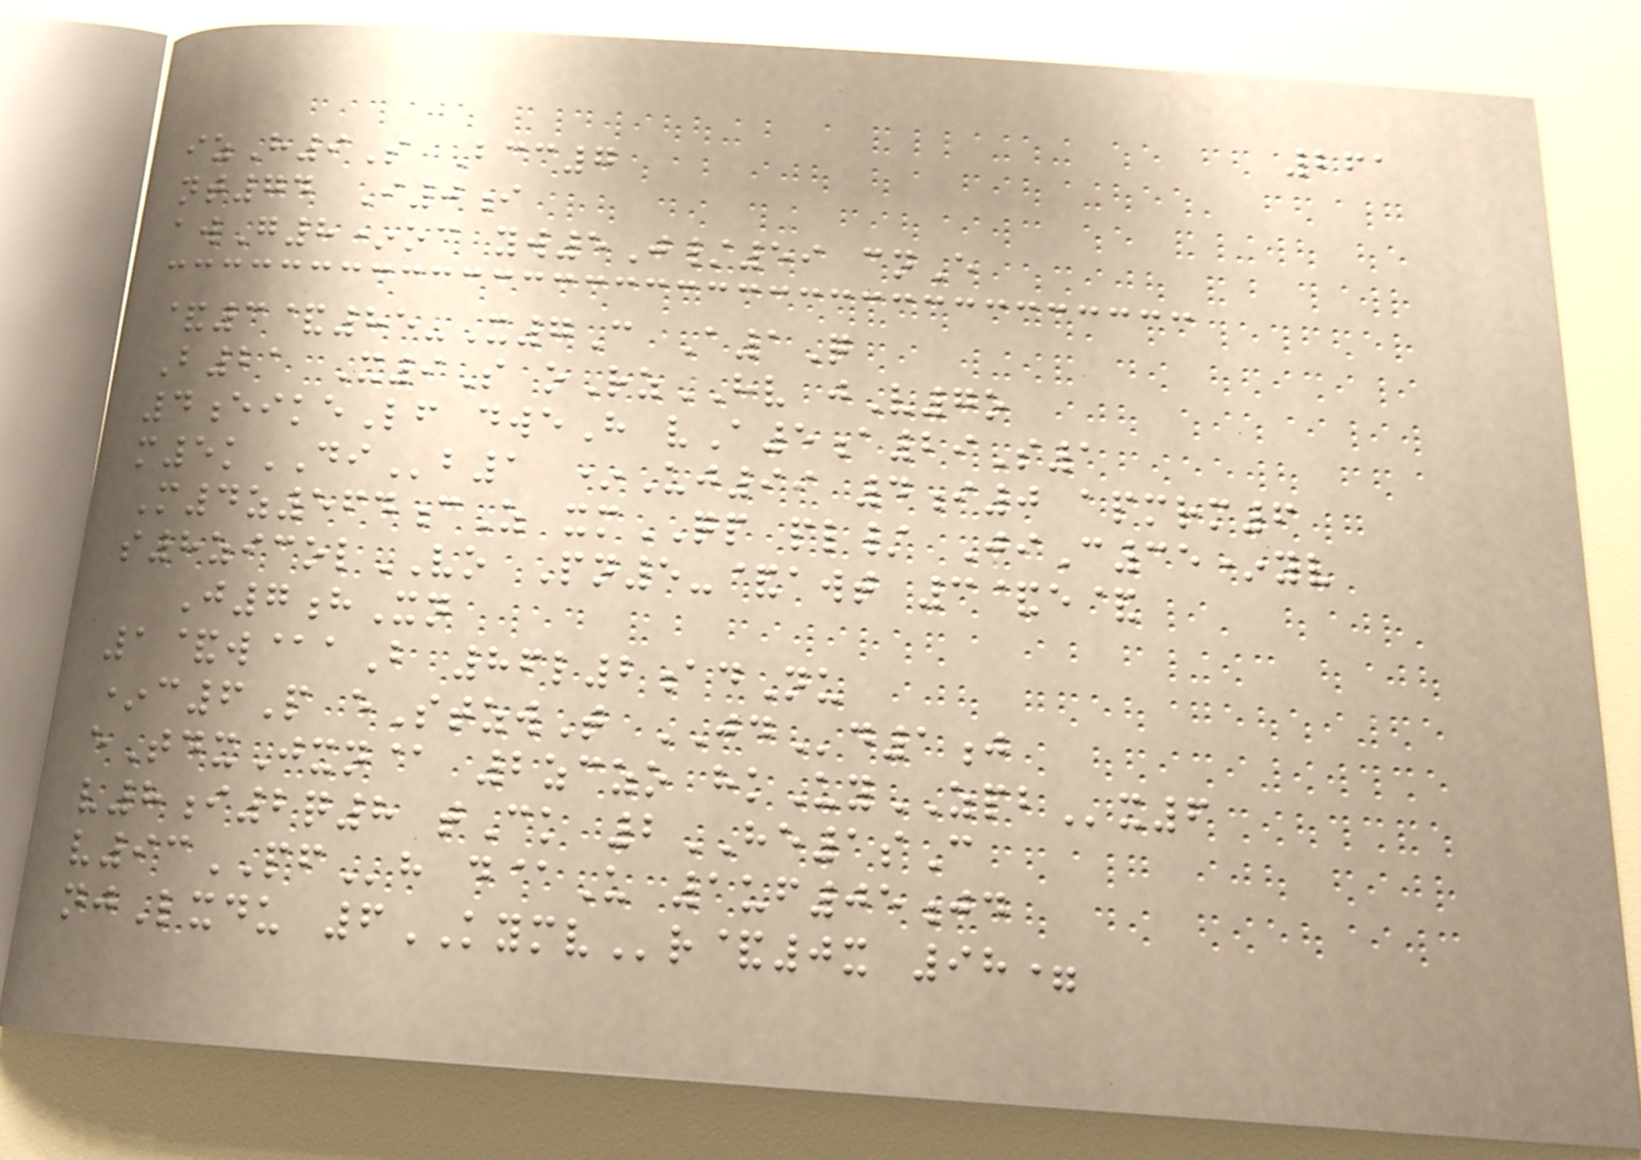261
izH9S Bcc7
nt74 I0i
awG8*oc yw5J/59 cnE
&3&85-X7C A1Q
B21 X9S oRzHV jV7o
4eikeLf dweH vA5a29S1
m5kDIb1 *Uj99 4i0 apmrm6
M4z564cZ xmQP pl/ JiC35*yv
s8zicolVO Pn5-&awt 3&e&
J7hXn
1&w@aB 86l2adNu
*c6P eStzwT JDd1j
eTdxJxn@ 2zczo hkUyZPBx6
v8i2q8 tCk 2HE1sC
v93PFh d@U 1uf05jd
njLxdu 6KYMVr&0x 98=
